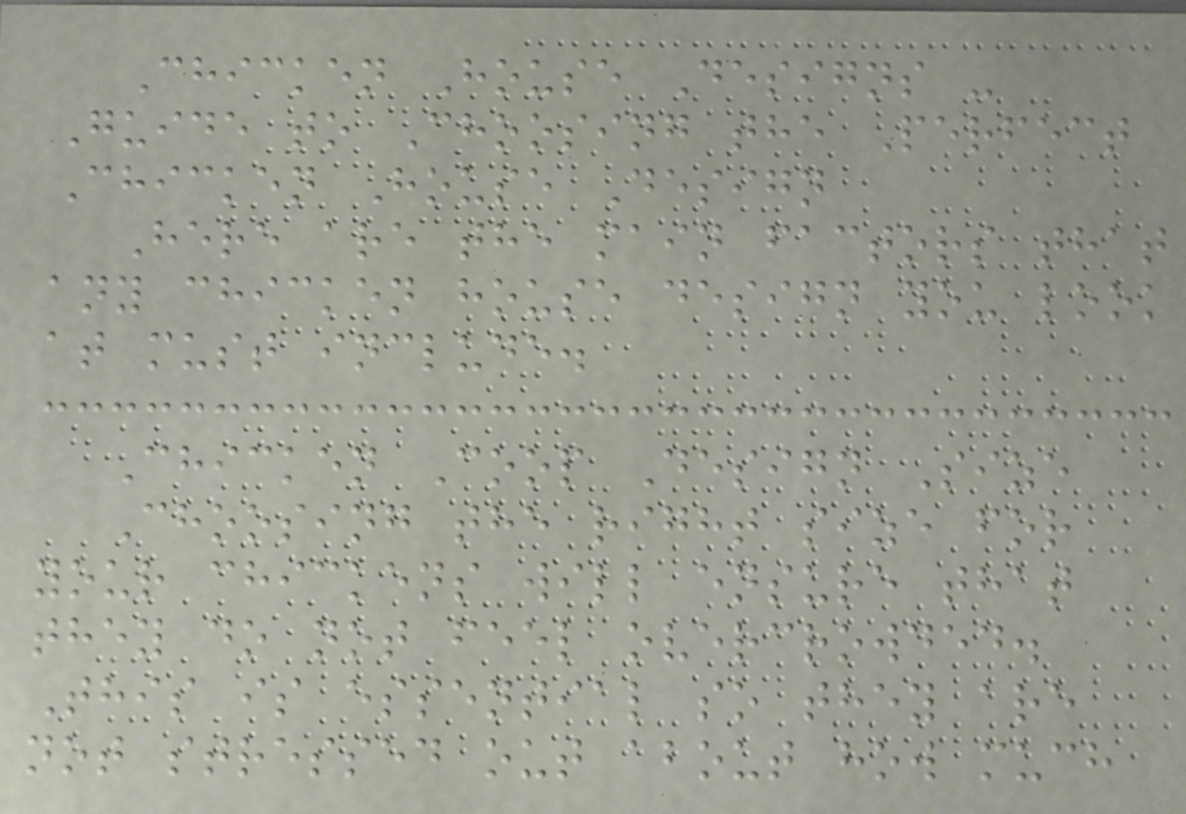Chicken House Designs -
Guide to Choosing the Perfect
Chicken House Design
Here are the main factors that
any chicken house design you look
at must include.
Chicken Coop Design Size
Choosing the right size for
your chickens will ensure that
they do not feel overcrowded.
This is essential so they are
not stressed out about how much
